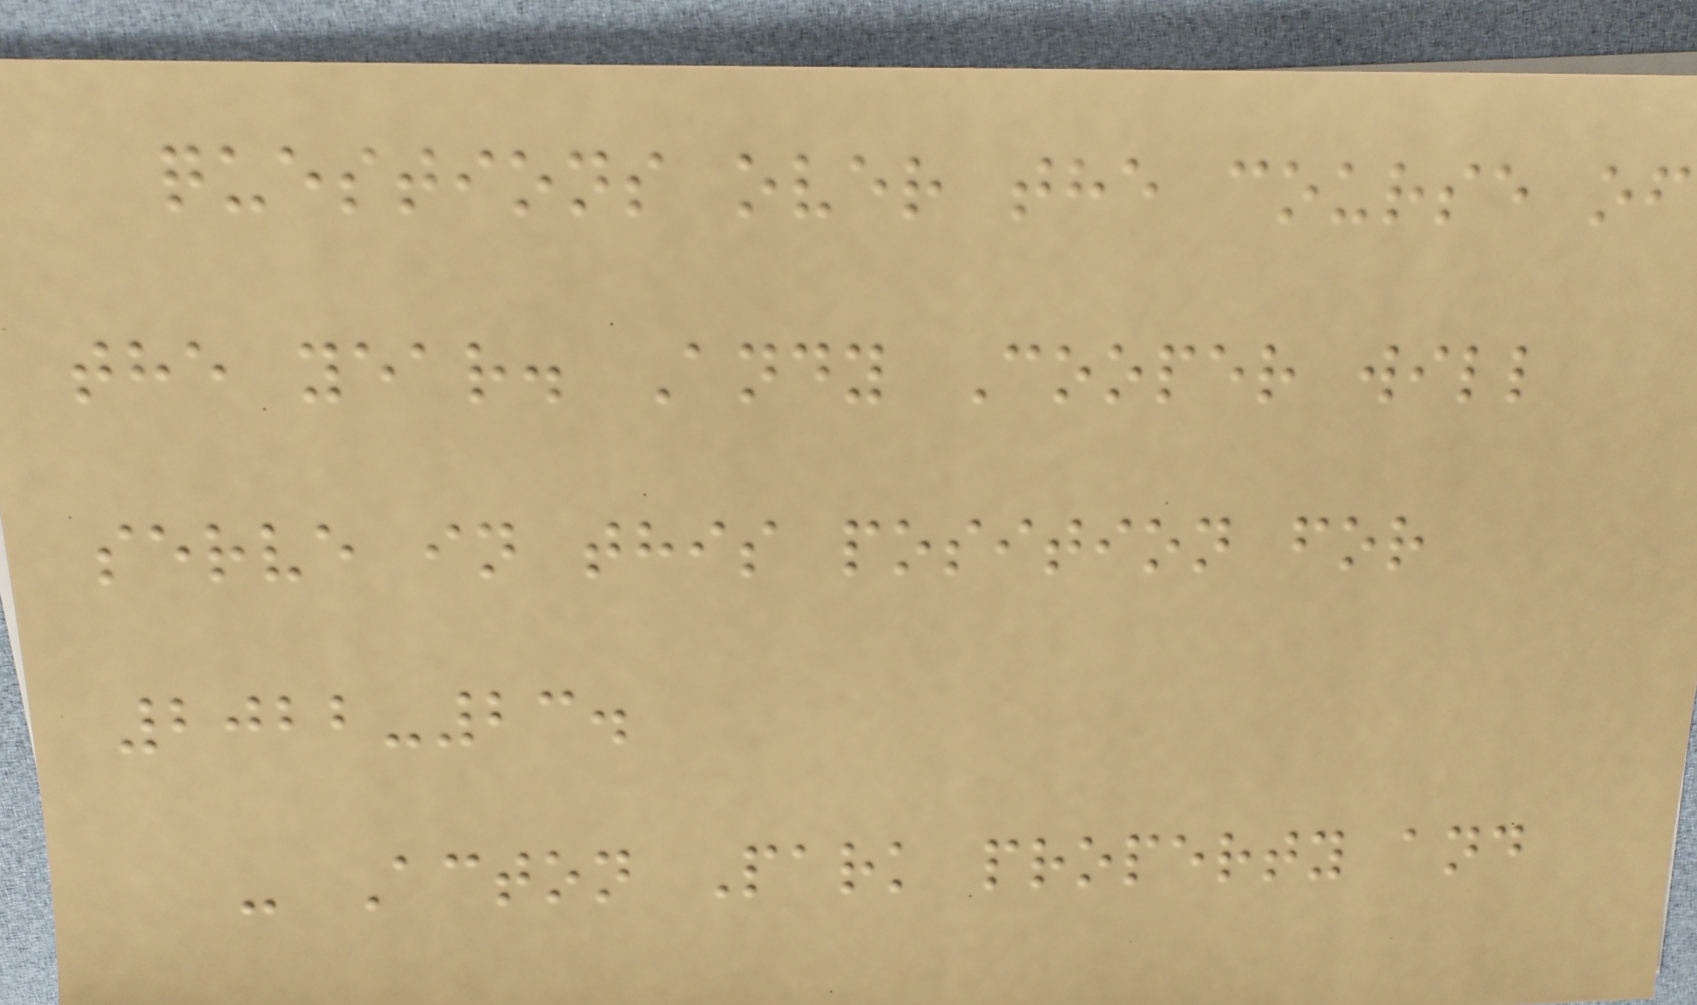questions over the course of
the year. Andy Cooper will
serve in this position for
2022-23.
- Acton Park property and
